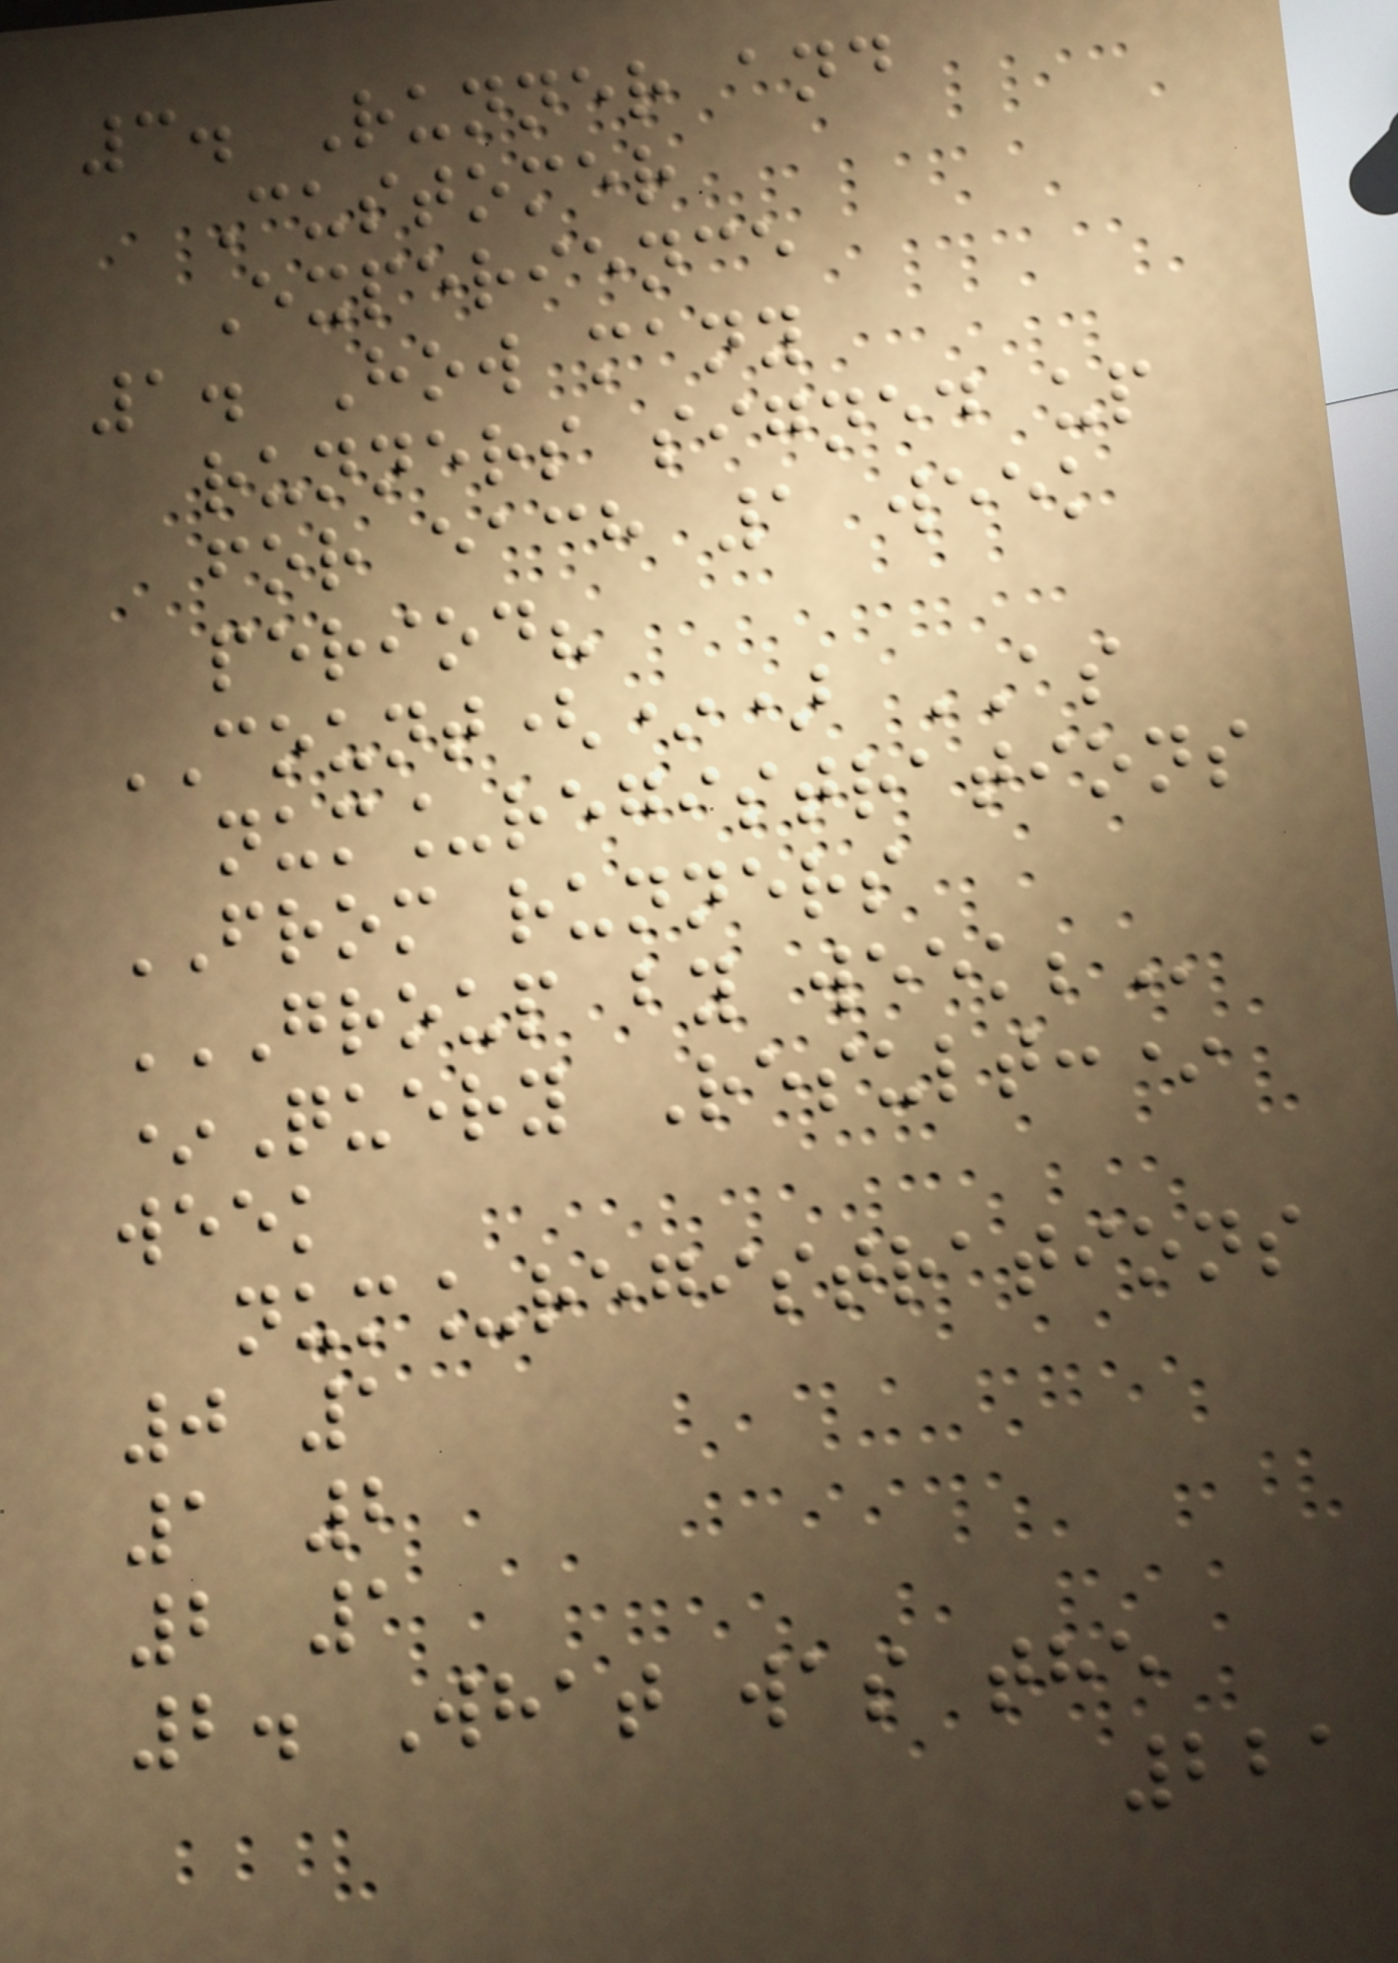3. Runner and
Customer
Experience
1. How many
runners signed up
for each 1 week
period?
COUNT(*) AS
num_registrations
FROM runners
GROUP BY WEEK;
*Query Result:*
week
num_registrations
0 1
1 2
2 1
2. What was the
221
